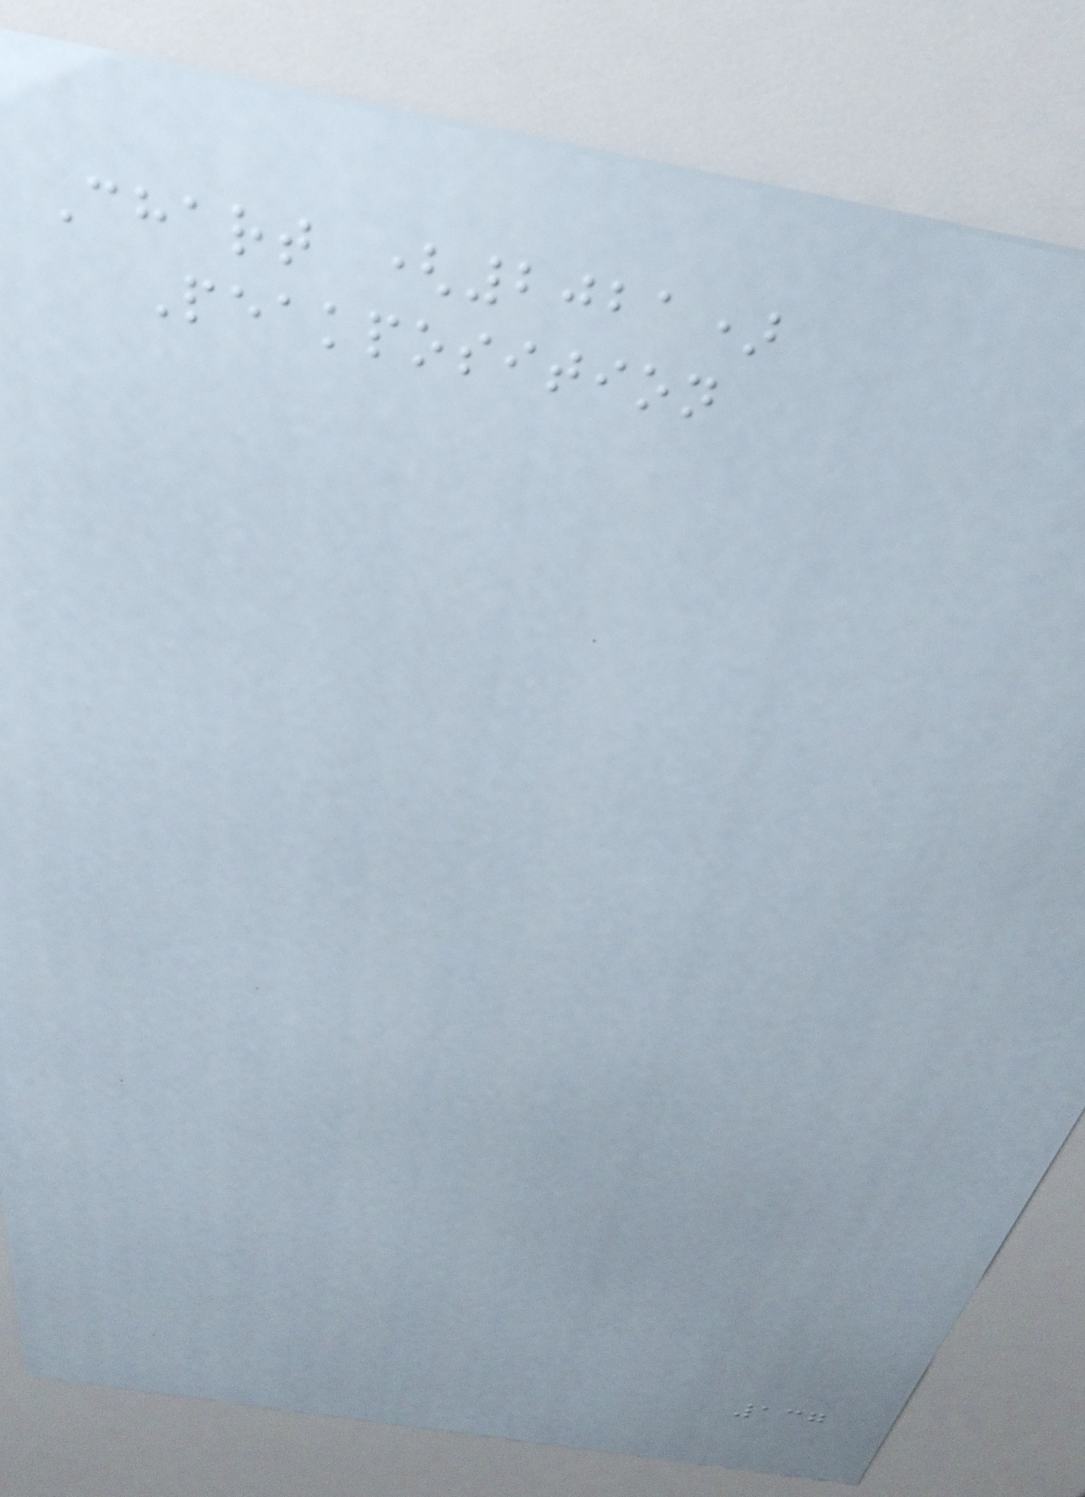Chart (2021)
Peakposition
137
